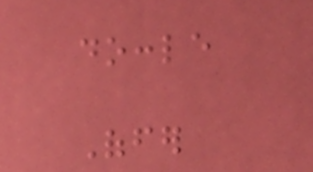doccle
Offer
